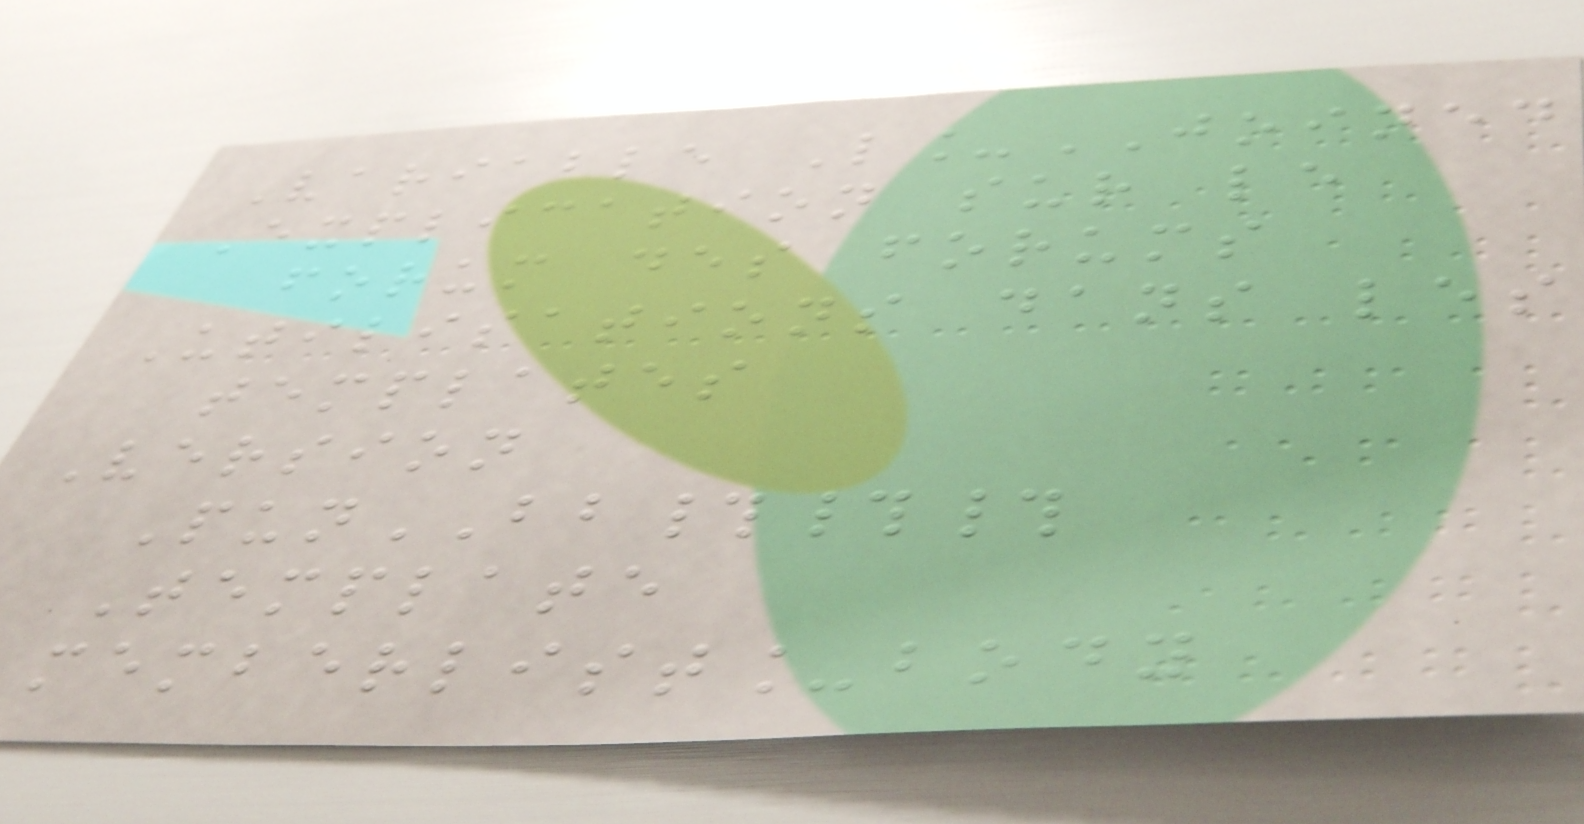Variable L_JOINED
Explication sur le
forum des forums
Utilisations dans les
templates
Version
PunBB###
Template
memberlist_body
